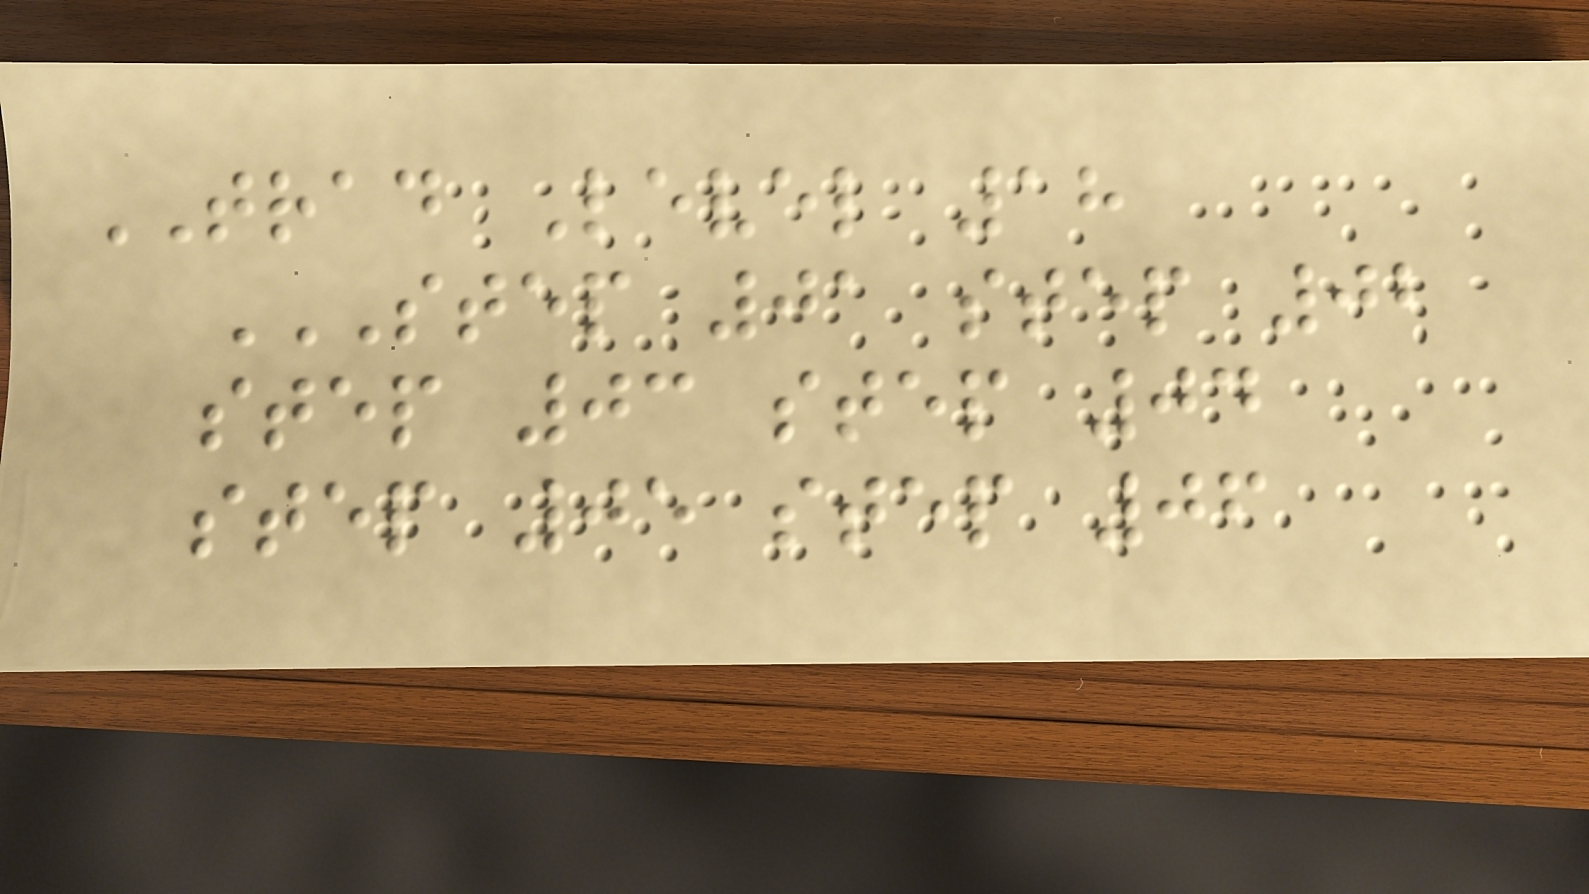TRAD Level 18
STEP 01 STEP 02
STEP 03 STEP 04
STEP 05 STEP 06
